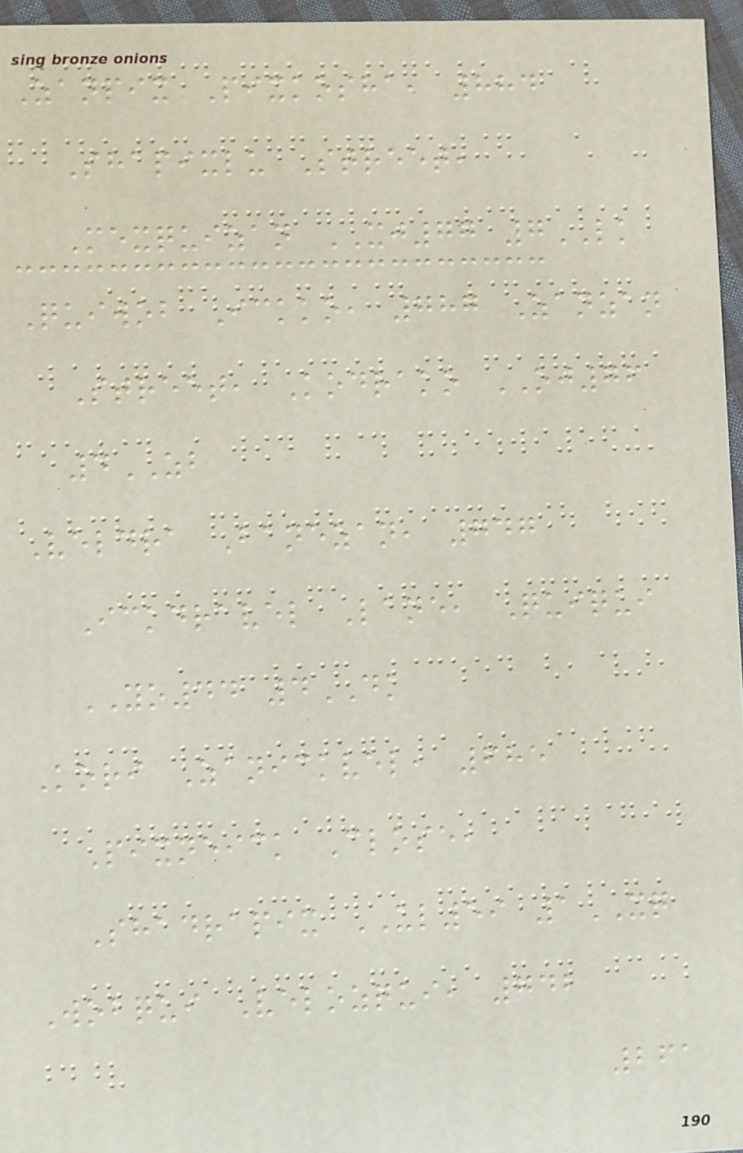Zanpix Pixkosha, 884
Shapixlu Street,
Mexquizan XJ77 7LK
Quiwob Ickko, 787 Zanzan
Street, Kodrako OJ76
4ZB
Veldra Banezan, 747
Ickdravel Lane, Quiqui
YO44 4DK
Kori Zanickvel, 685
Pixneick Close,
Shadrapix UL59 1XQ
Wobqui Velozqui, 742
261
